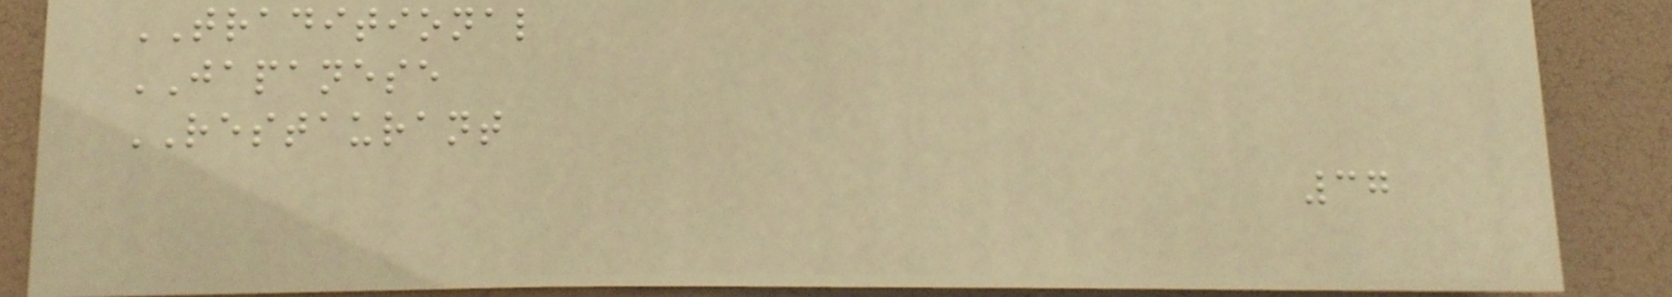TRADITIONAL
JAPANESE
RESTAURANT
37
